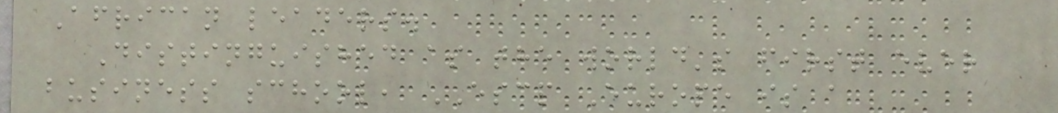African leaders.
Distinguished as the world's first ever
business school, ESCP Europe is a
